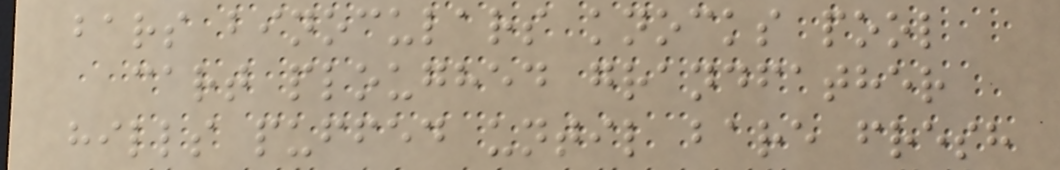bars binoculars knocks pool
cart ploughed grandfather
hills puffed until bare fresh
